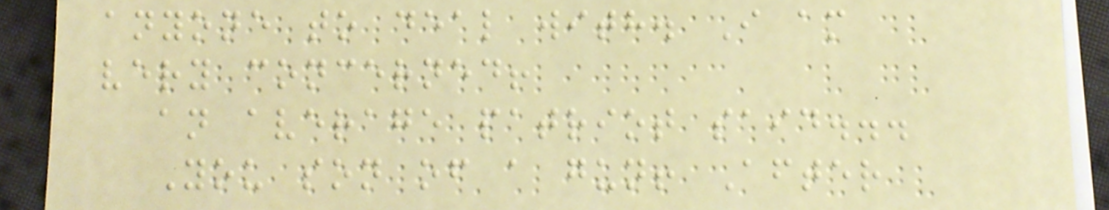anyone to deal with. I am
very concerned!
an average patriot said...
You son of a gun! After
